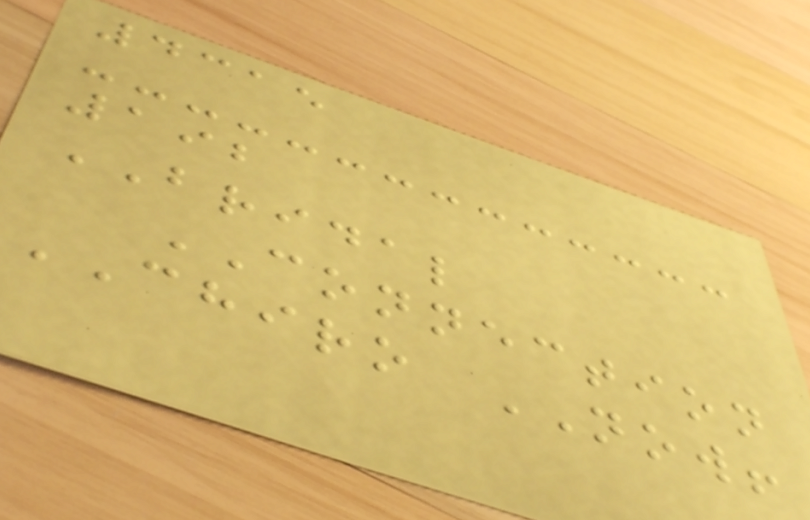4315
192
BRIDAL
CONNECTION
CHIRO NOW!
